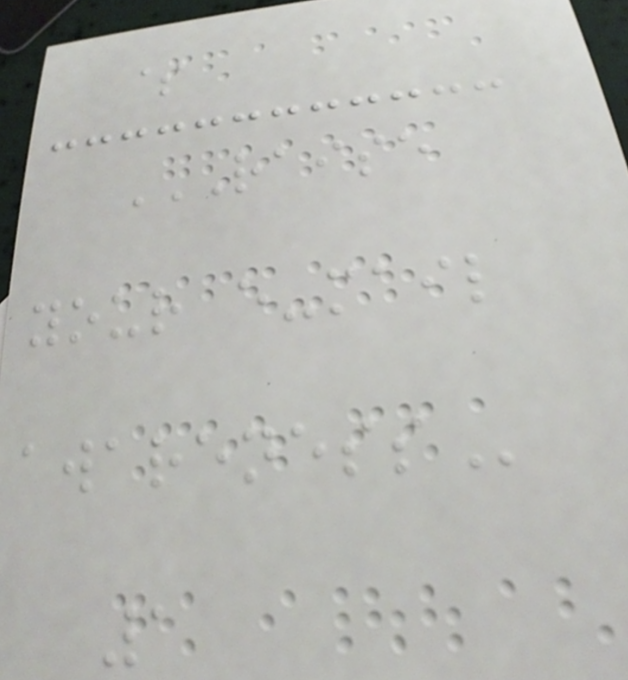$
RAISE
YOUR E-MAIL
AWARENESS
1
